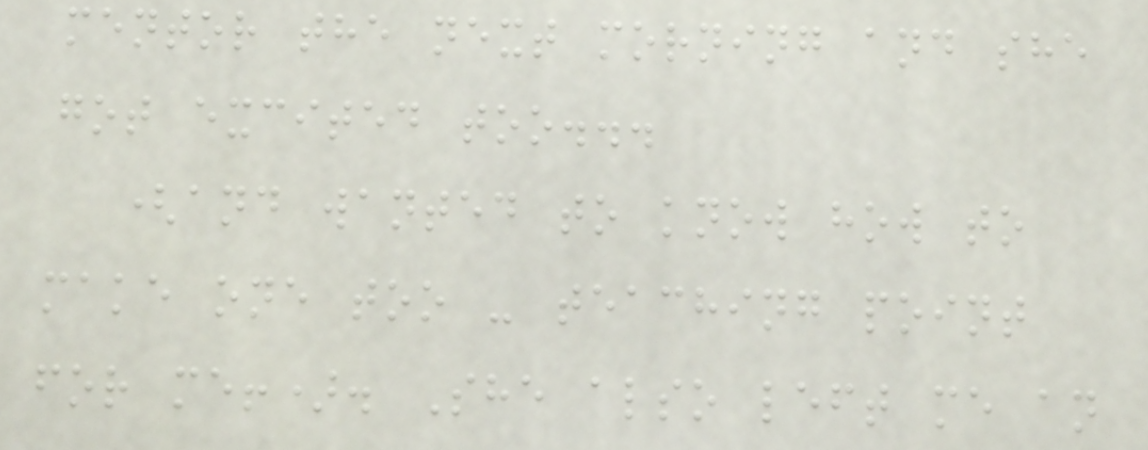mentor the next morning and she
got excited too...
(and wanted to know how to
make one too - teaching point
for me!). She also left me an
